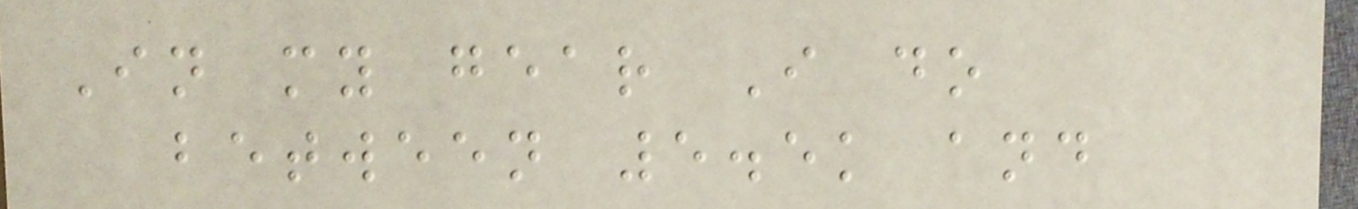In my gear I do
between 5.5k and
